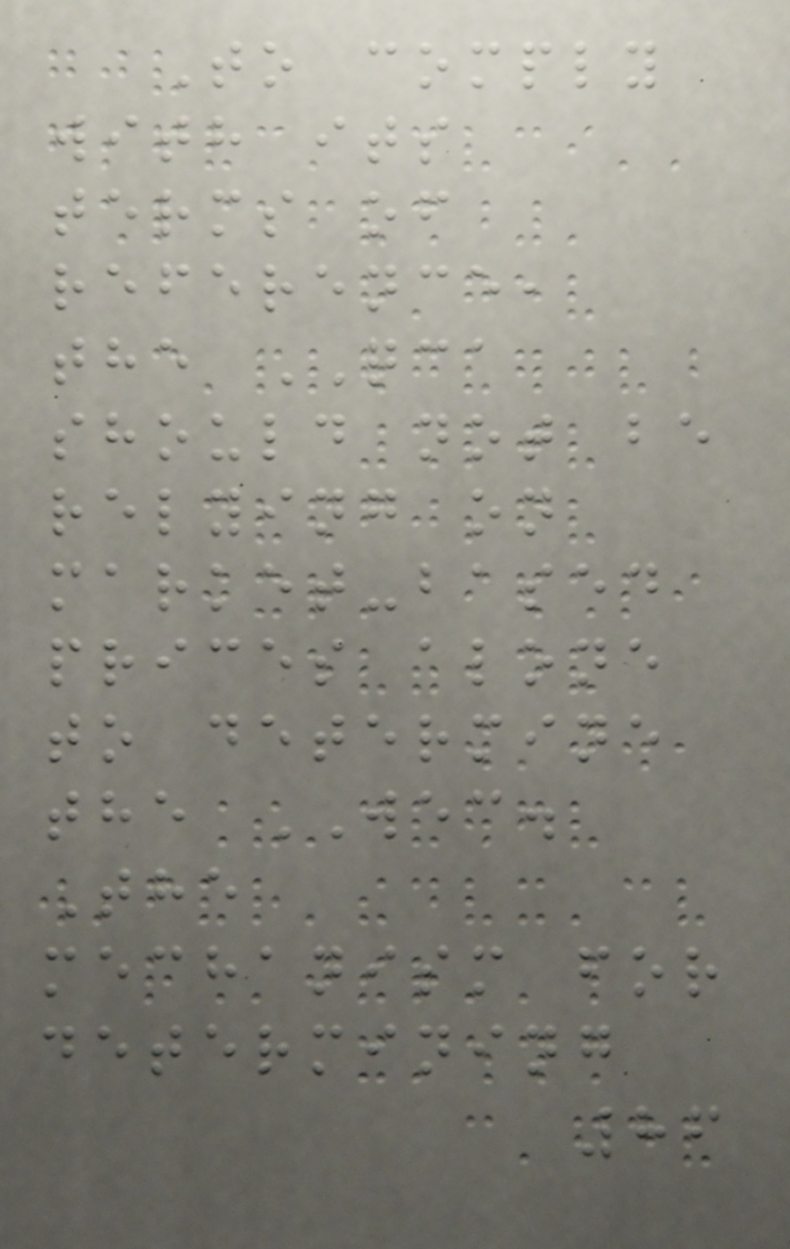To comply
with its
terms of
reference,
the QCA
should not be
relying on
market-based
prices alone
to determine
the WEC.
The
mechanism for
determining
86
